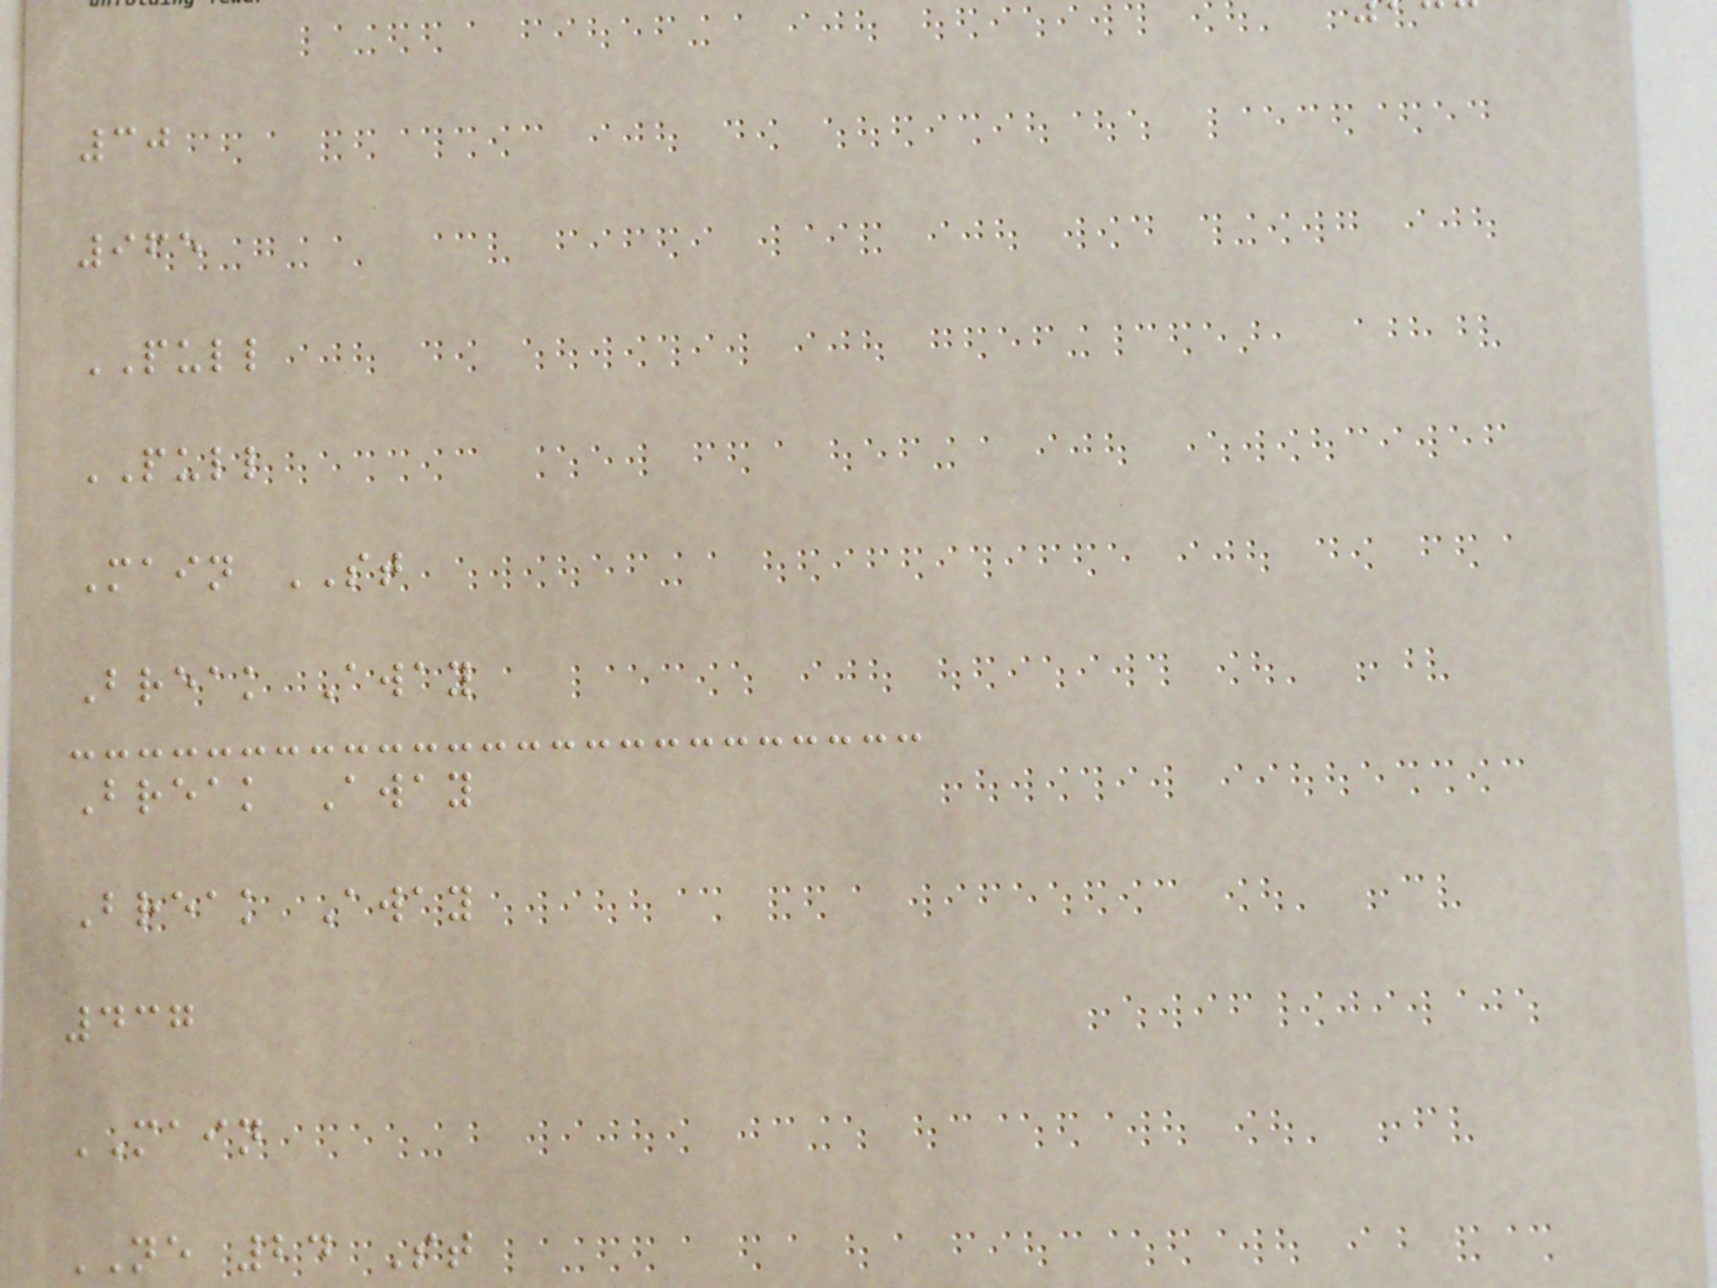30
965
PULL
PULL
Main ST
Break Away
Break Away
Break Away
437
MAIN
NE 24 St
